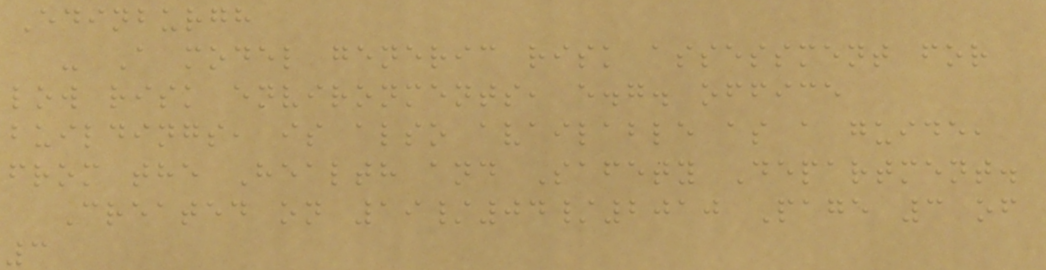Edinburgh
- A model generic risk assessment for
low risk environments, e.g. office
buildings, is also available as a guide,
from the Health and Safety Department.
Created on 19/04/2010 Page 3 of
3
